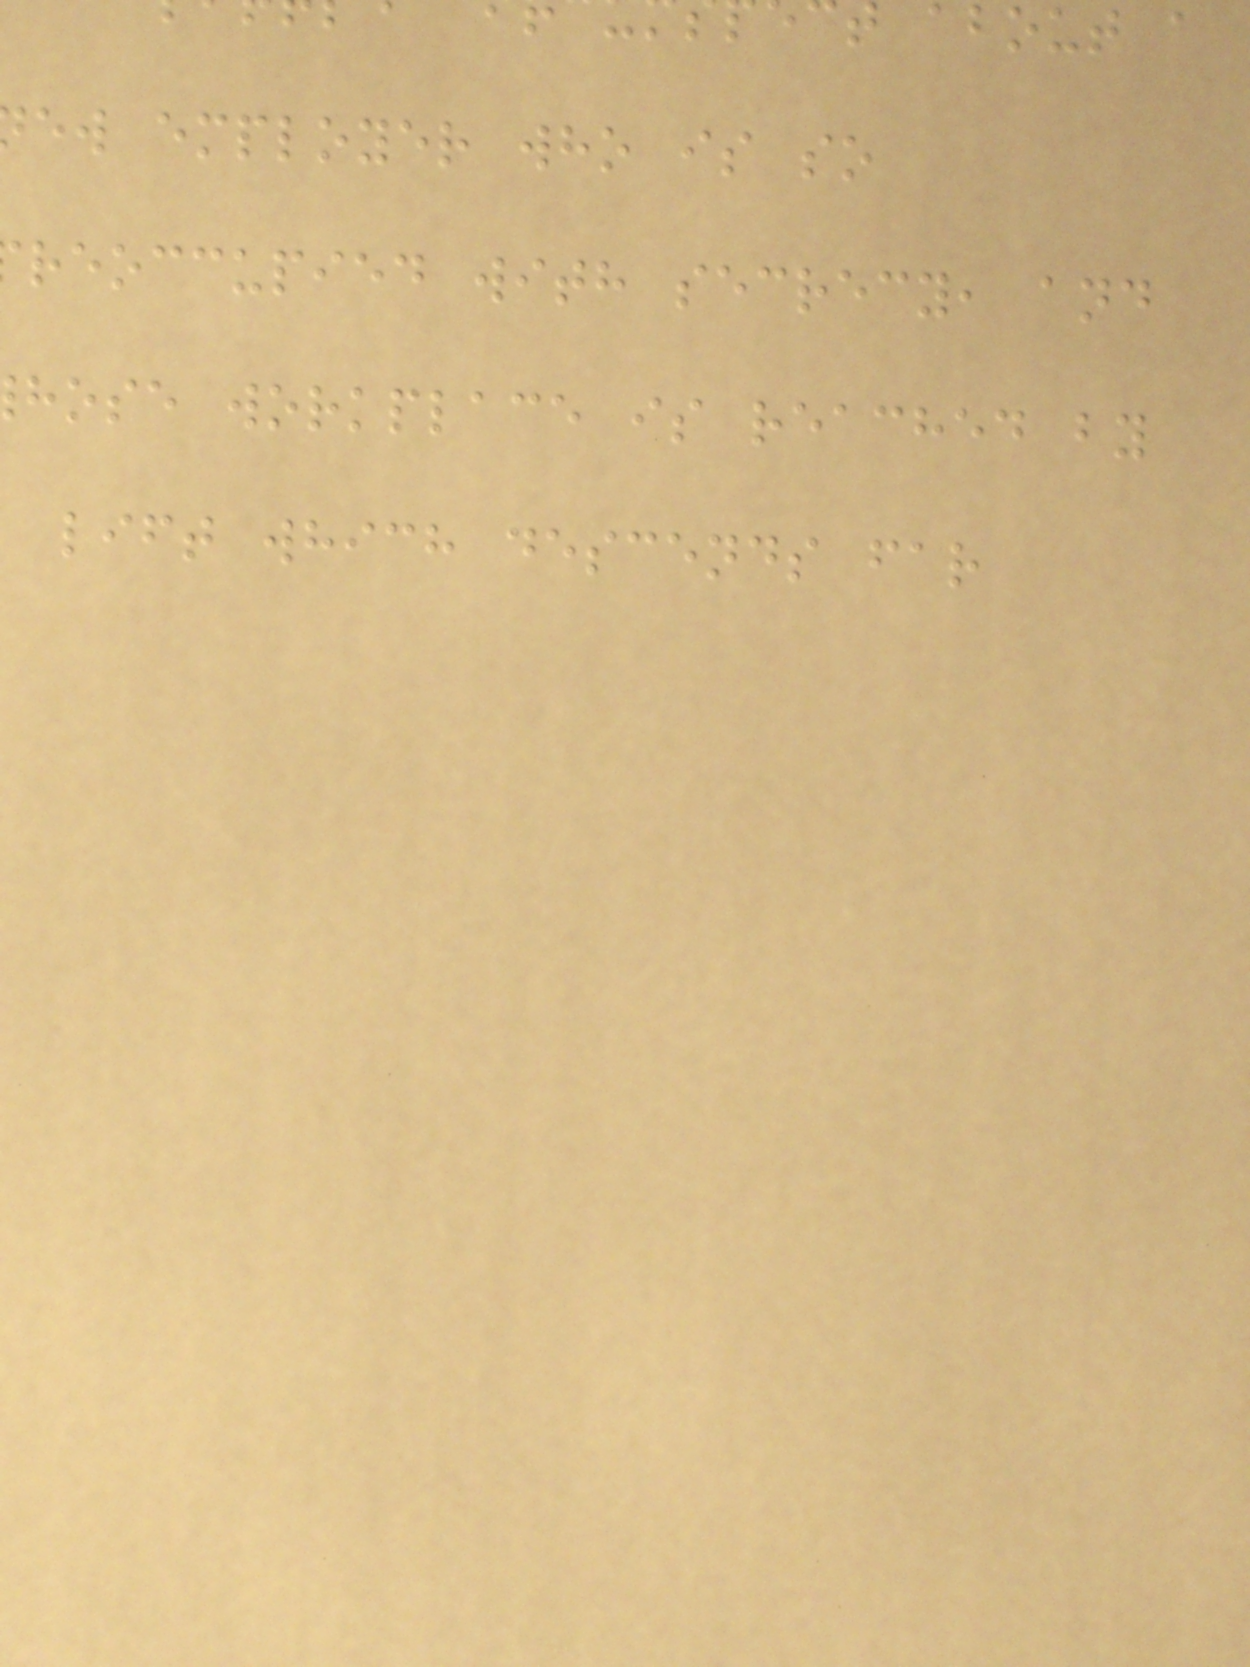about a
ew employer who is so
reoccupied with secrecy, and
hose workplace is reached by
lift which descends far
